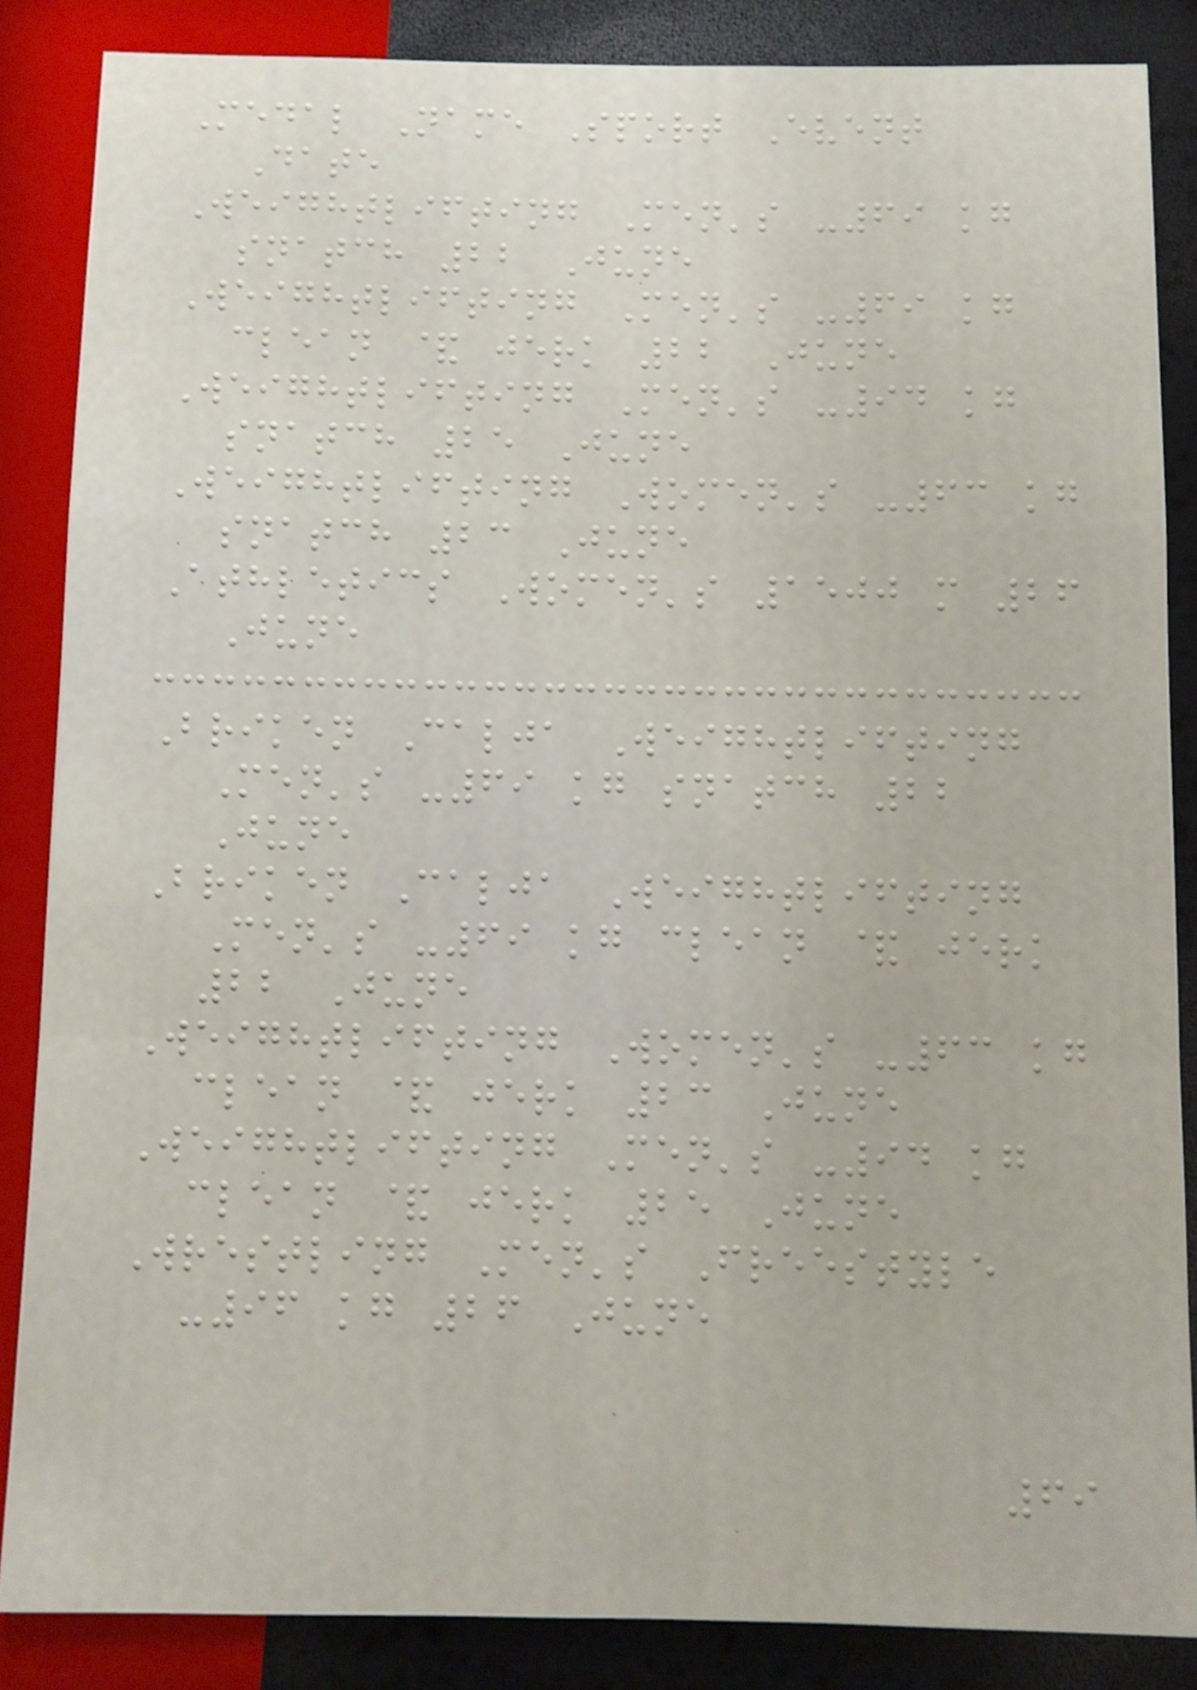Medal Name Sport Event
Date
Weightlifting Men's -69 kg
snatch 22 June
Weightlifting Men's -69 kg
clean & jerk 22 June
Weightlifting Men's -94 kg
snatch 25 June
Weightlifting Women's -63 kg
snatch 23 June
Athletics Women's 1500 m 26
June
Briken Calja Weightlifting
Men's -69 kg snatch 22
June
Briken Calja Weightlifting
Men's -69 kg clean & jerk
22 June
Weightlifting Women's -63 kg
clean & jerk 23 June
Weightlifting Men's -94 kg
clean & jerk 25 June
Wrestling Men's Freestyle
-96 kg 26 June
69
